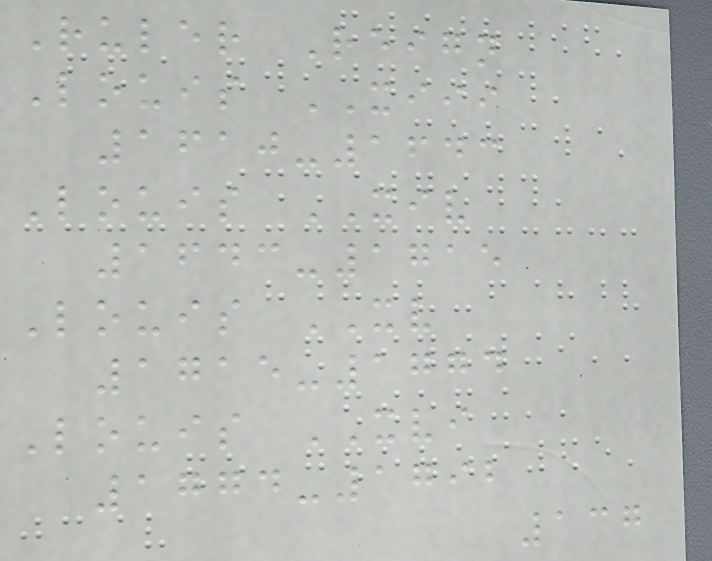Ruler Reign
Louis XIII
1610-1643
Louis XIV
1643-1715
Louis XV
1715-1774
Louis XVI
1774-1792
137
